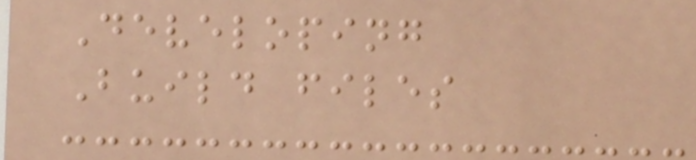Developing
Build files
